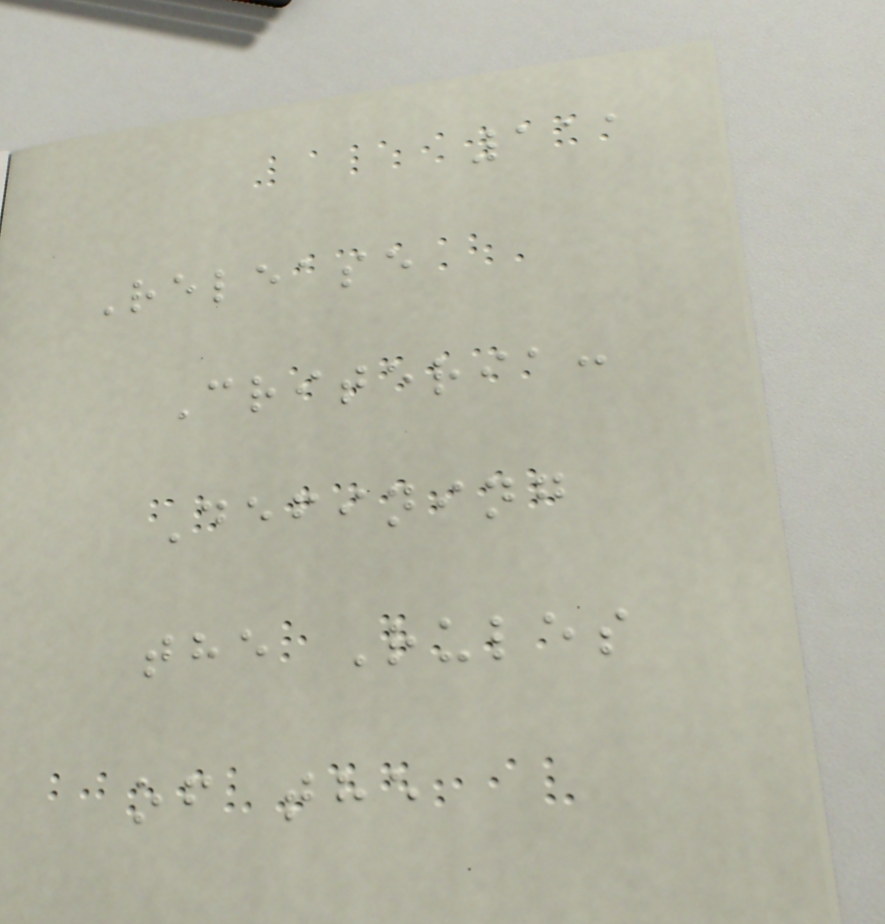111
Release
Criteria:
Defining
the Rules
of the
